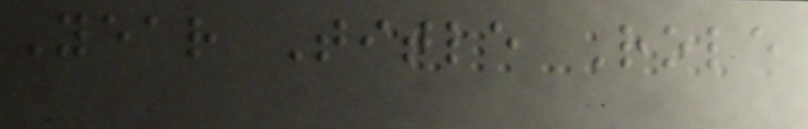Year Title Role
